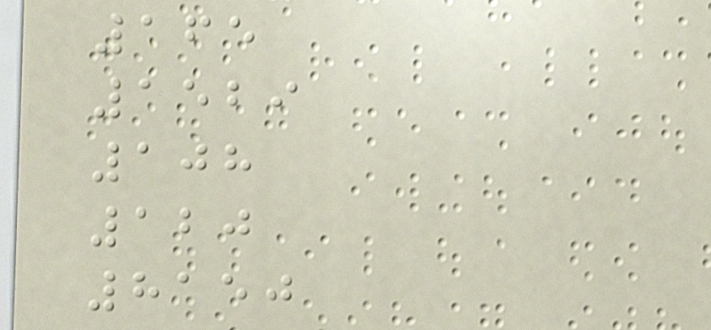165
1529
108
120
8150
